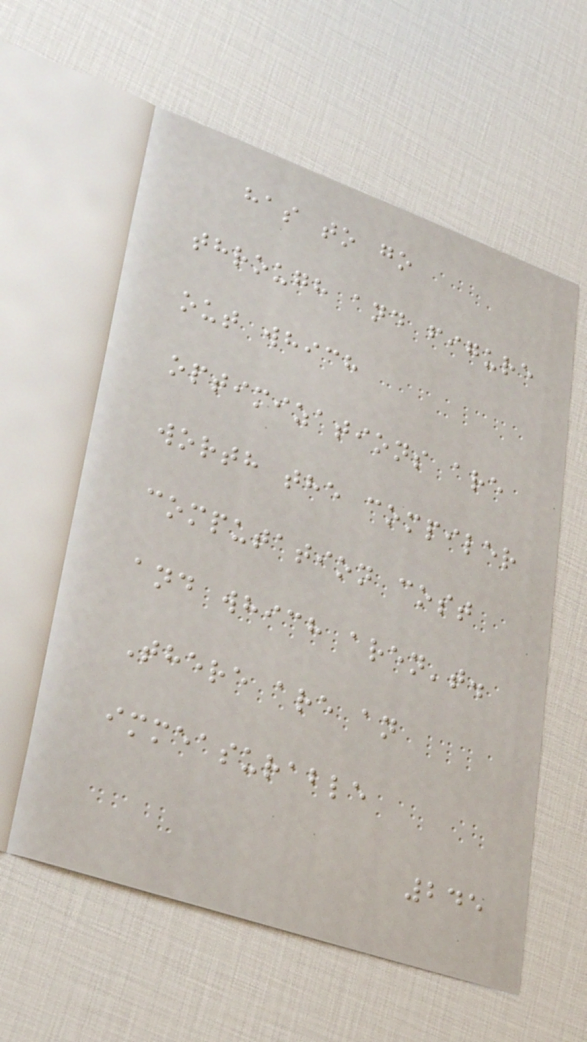has to go
through and figure
out which
optimizations are
worth the compiler
computation cost
and which aren't.
There are an
immeasurable
245
